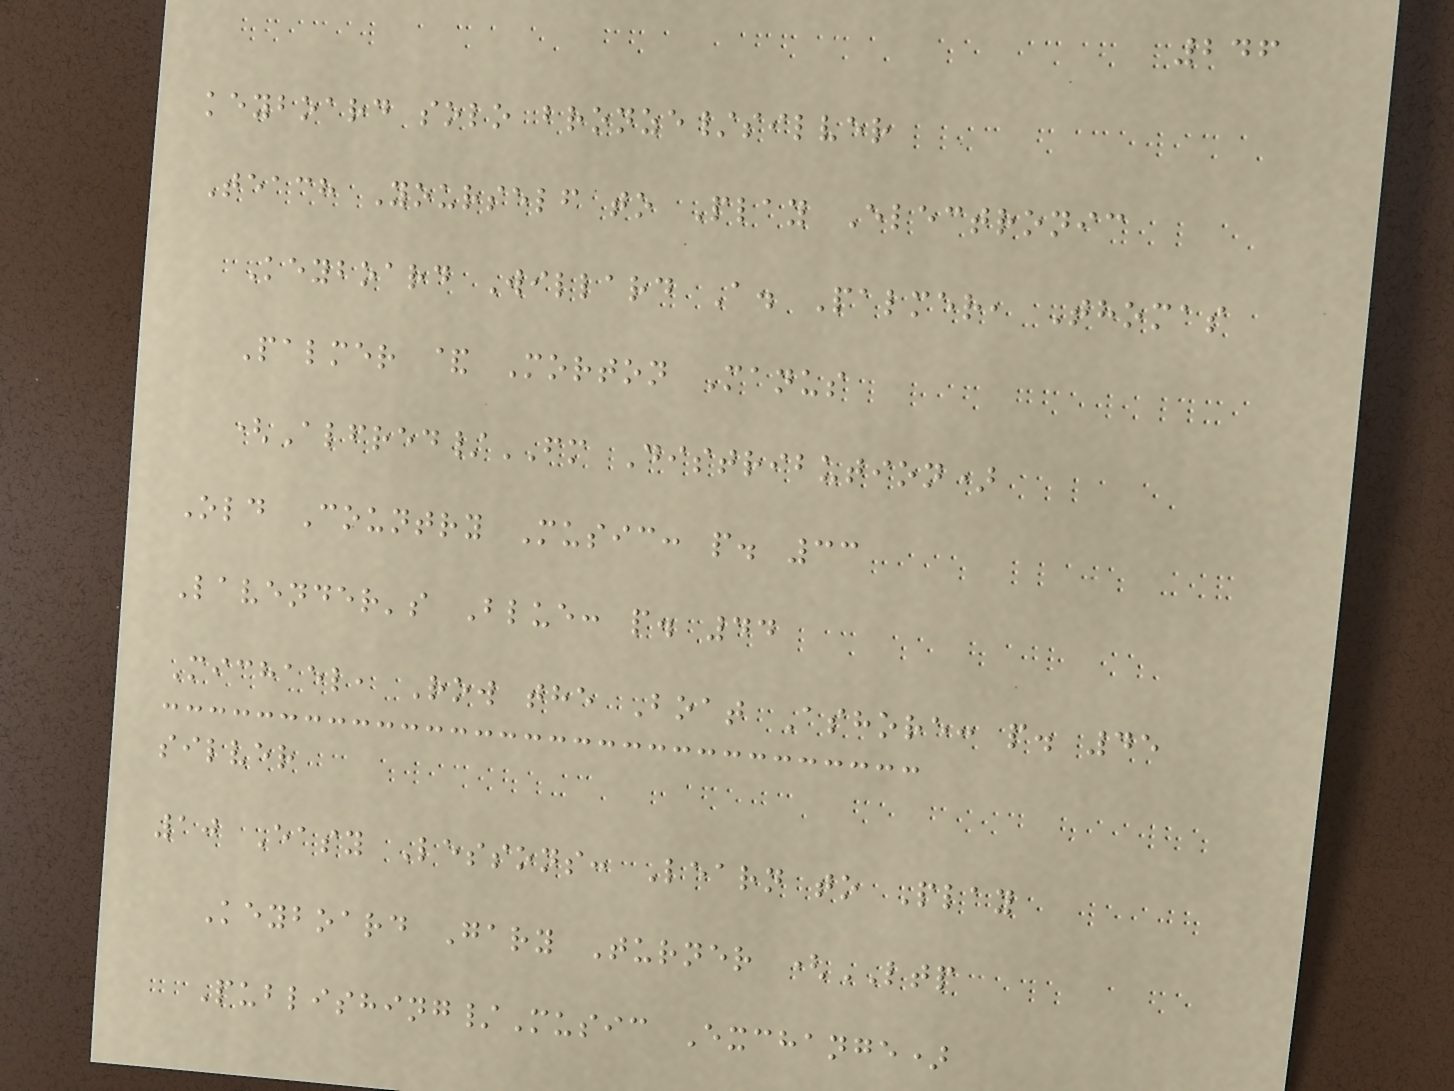246
keyboard solo bronze/silver
Teach Yourself to Play Electronic
Keyboard Willard A. Palmer, Thomas
Palmer & Morton Manus
(Alfred/FM Distribution)
Old Country Music: p. 33
Lavender's Blue: p. 44
Michael, Row the Boat Ashore: p. 45
silver
10 Easy Lessons: Learn to Play
Keyboard Gary Turner (LTP
Publishing/Music Exchange)
